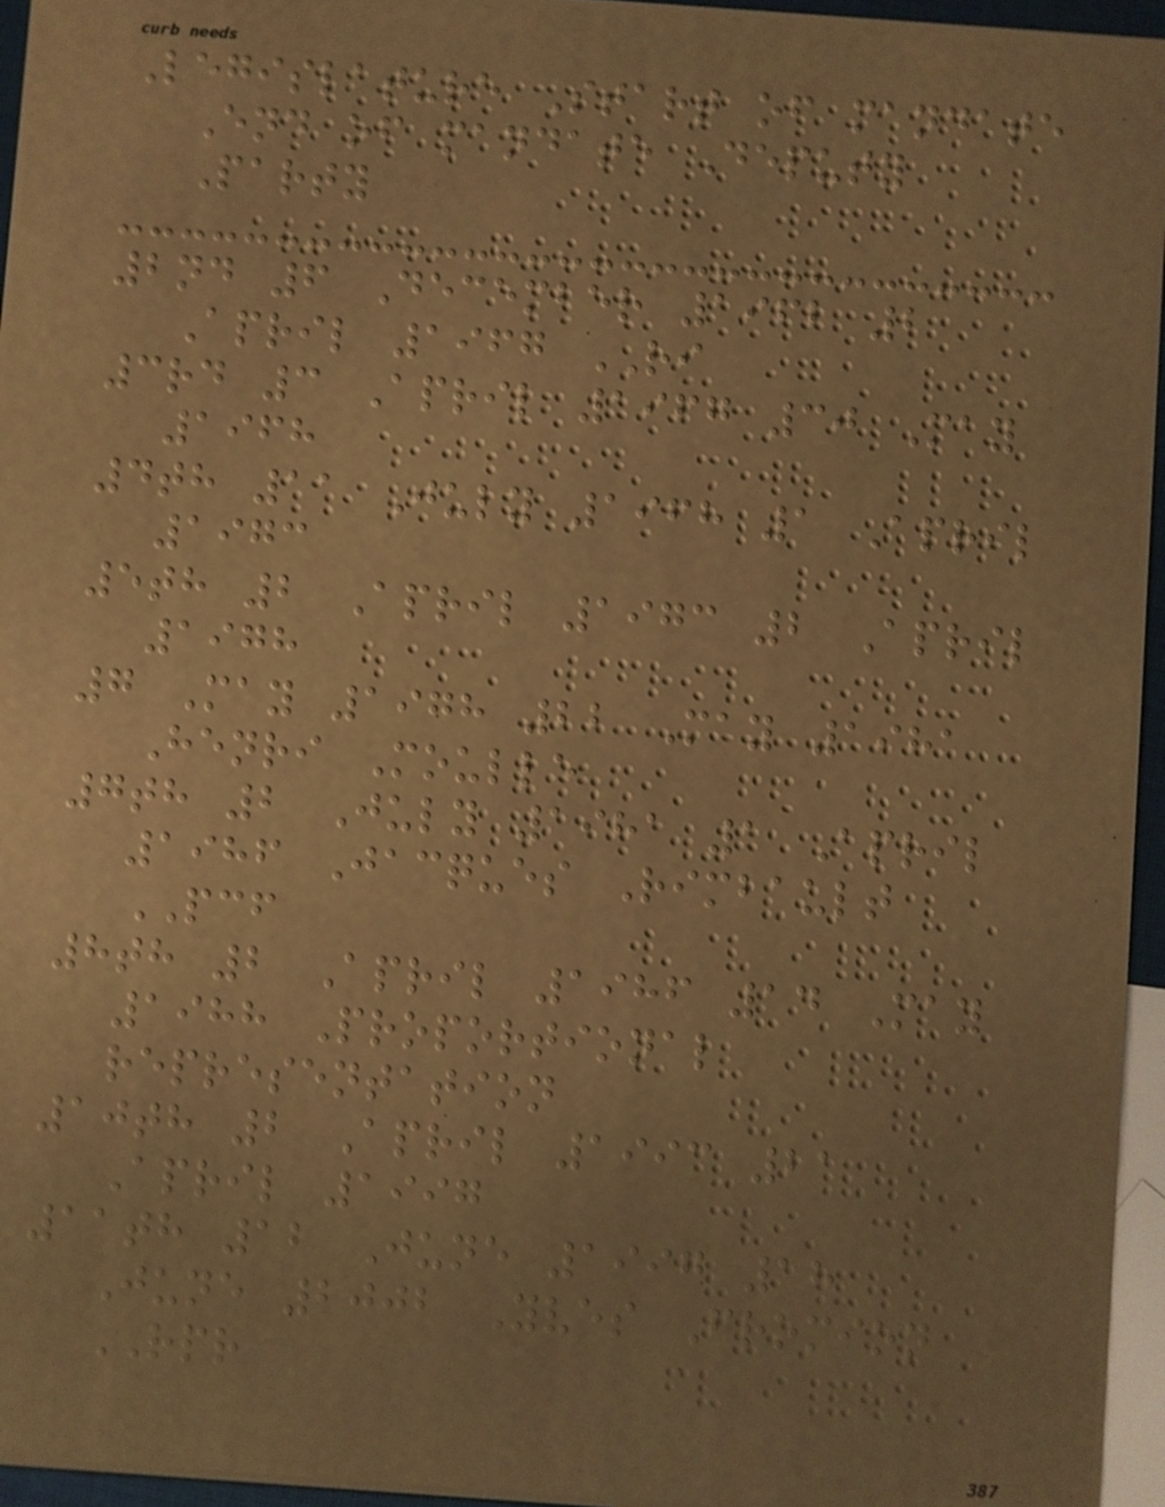Legislature Start of mandate
End of mandate Deputy
Party
2nd 6 December 1962 2
April 1967 RI
3rd 3 April 1967 30 May
1968
4th 11 July 1968 1 April
1973
5th 2 April 1973 2 April
1978
7 May 1978 22 May 1981
Henri Moulle
7th 2 July 1981 1 April
1986 Jacques Rimbault
PCF
8th 2 April 1986 14 May
1988 Proportional
representation
10th 2 April 1993 21
April 1997
11th 12 June 1997 18
June 2002 Yves Fromion
RPR
